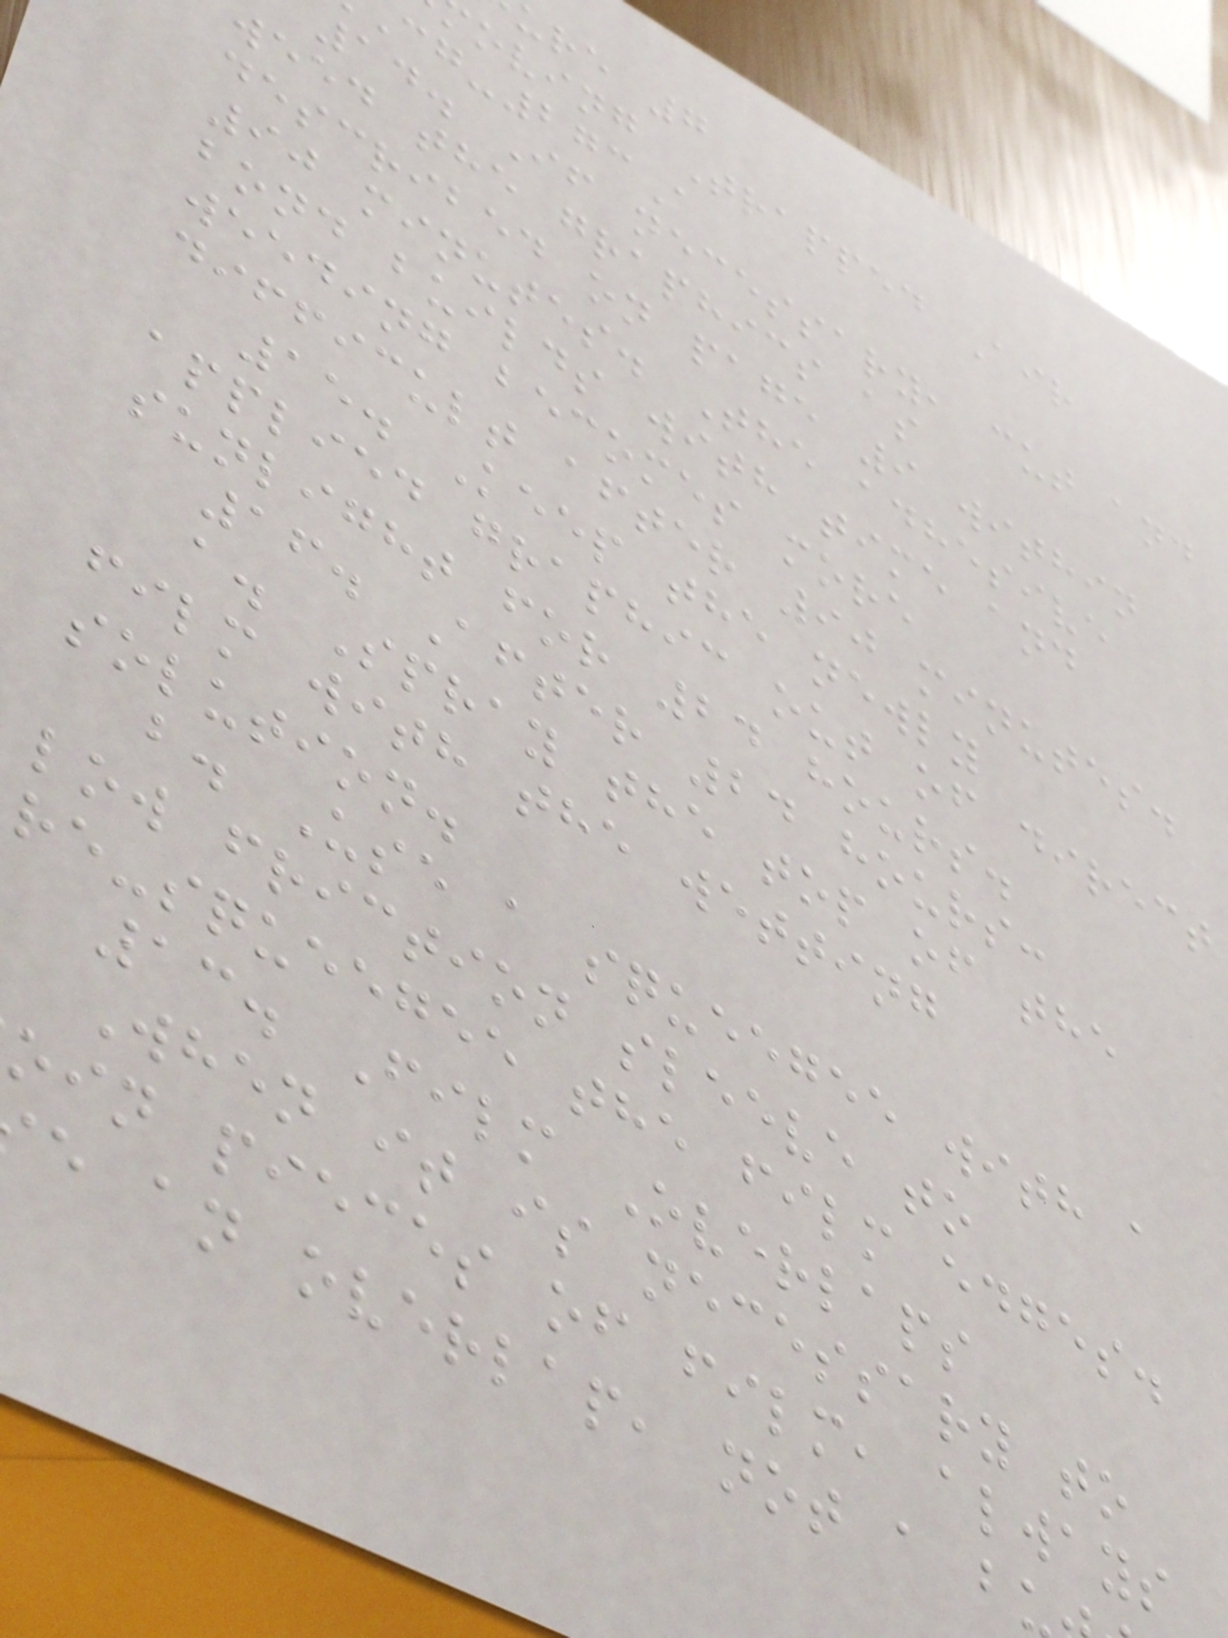ure 7
oving Trapped Air
-273A
14. If necessary, cut and
weed the graphics as
described on page 9 within
90 minutes. The adhesive
bond builds with time and
weeding becomes more
difficult after 90 minutes.
15. Keep the newly
applied graphic out of direct
sunlight for 24 hours.
16. After 24 hours:
a. Spray the top of the
film with the wetting
solution.
b. Use a squeegee with a
low friction sleeve to
re-squeegee the film edges.
13. Film Overlaps
When it is necessary to
oin pieces of film, always
e an overlap, not a b
